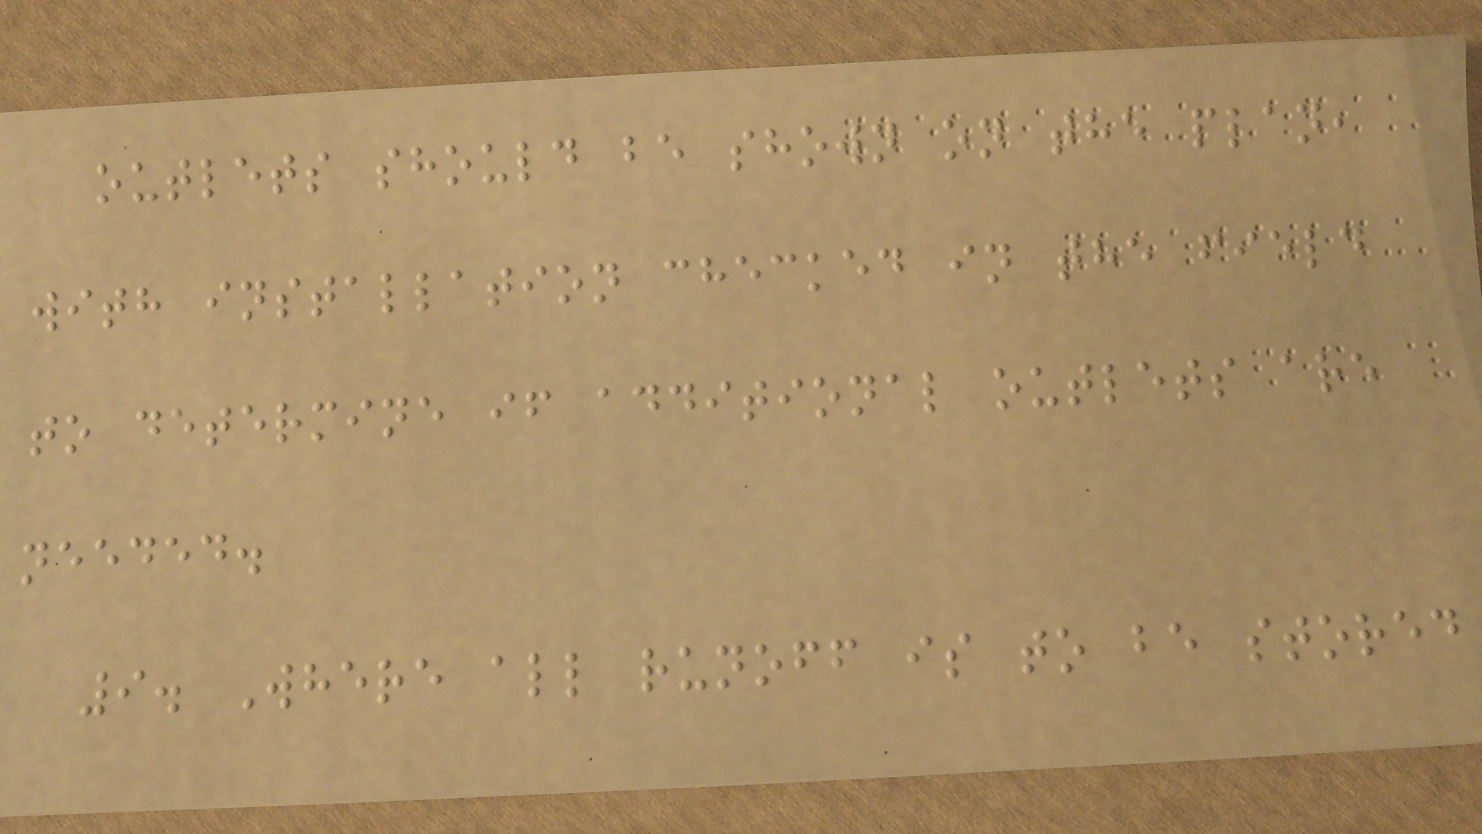outlets should be shown on the plan,
with installation checked in the field
to determine if additional outlets are
needed.
9. Where all runoff is to be stored
